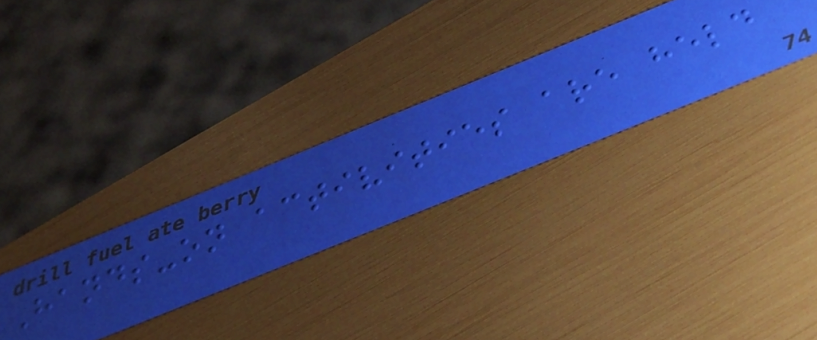Hands-on activities are held
